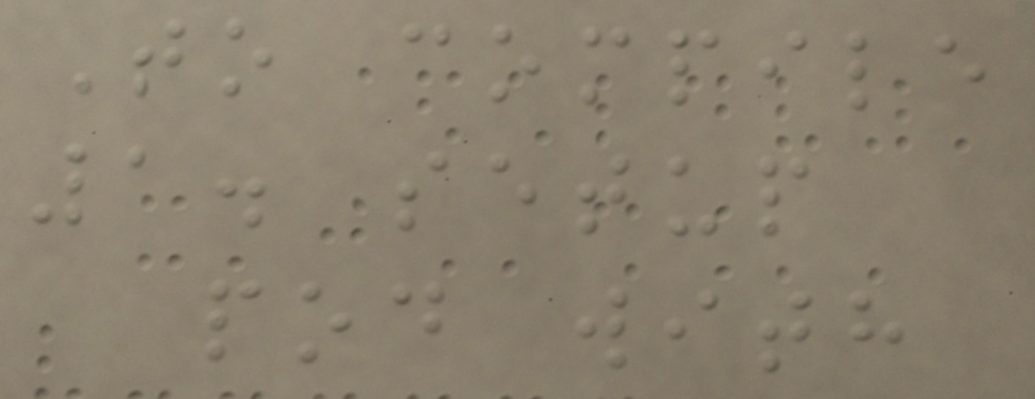To compile
1. setup
pod with
